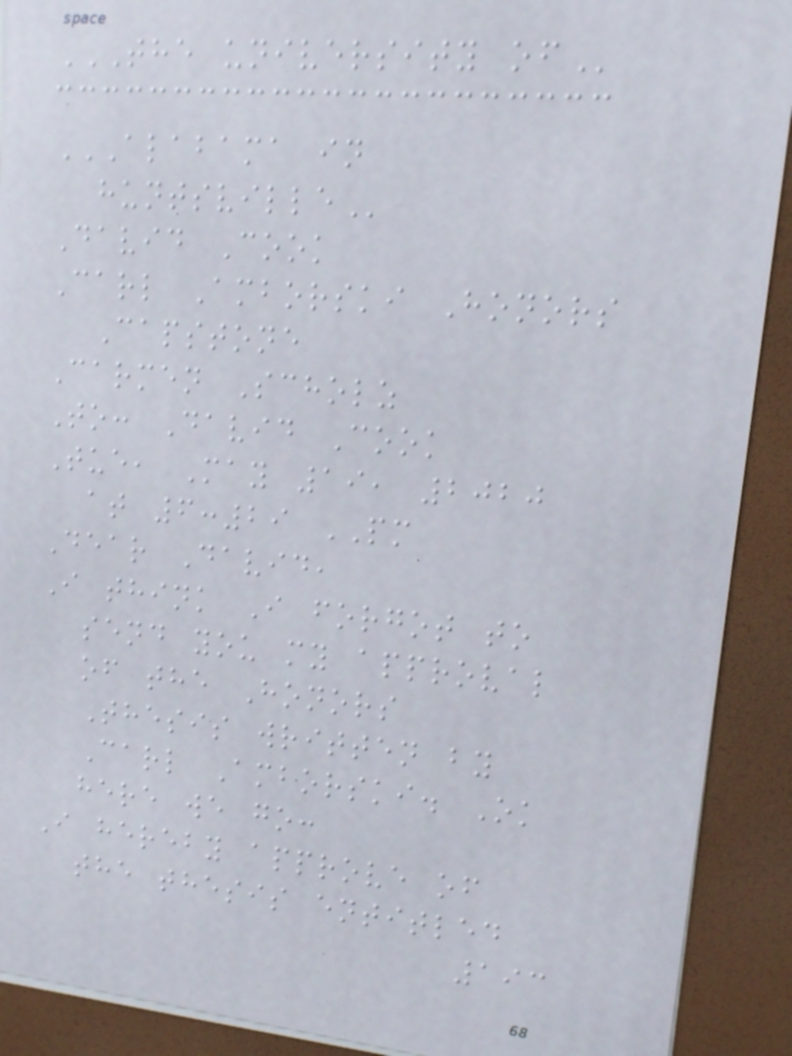THE UNIVERSITY OF
ALABAMA IN
HUNTSVILLE
David Cook
Carl Amborski Honors
Capstone
Carmen Scholz
To: David Cook
Tue, May 19, 2020
at 6:29 PM
Dear David,
I think I forgot to
send you my approval
of the Honors
Thesis written by
Carl Amborski. Ok
here we go:
I hereby approve of
the thesis entitled
193
